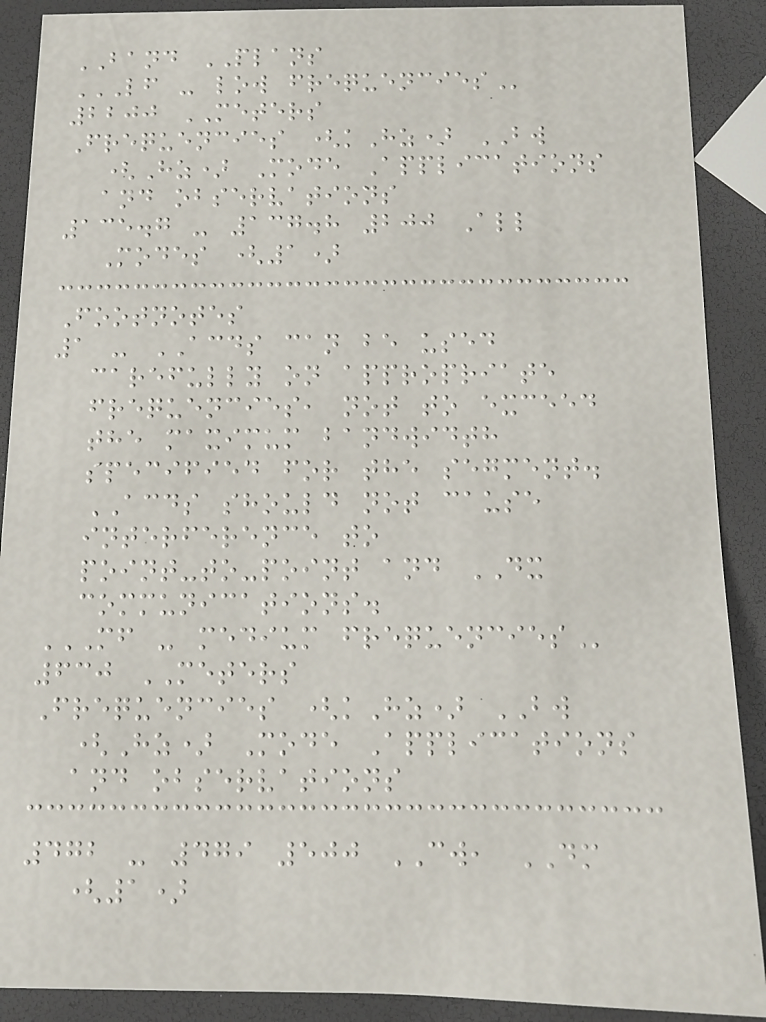BAND PLANS
LF - LOW FREQUENCIES
2200 METERS
Frequencies (kHz) BW
(Hz) Mode Applications
and observations
135.7 - 137.8 200 All
Modes (1)
Footnotes
1 - ACDS can be used
carefully on appropriate
frequencies, not to exceed
the maximum bandwidth
specified for the segment.
ACDS should not cause
interference to
point-to-point and DX
communications.
MF - MEDIUM FREQUENCIES
630 METERS
Frequencies (kHz) BW
(Hz) Mode Applications
and observations
472 - 479 500 CW, DM
(1)
